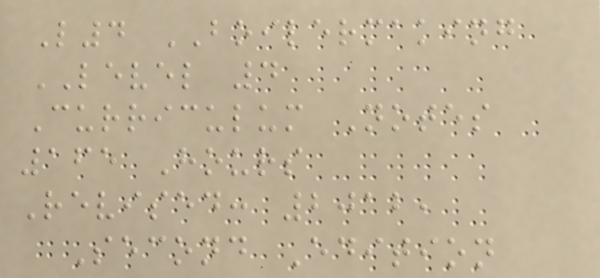L4 BOILERMAKING
LEVEL 4
Curriculum Notes
165 Hours
Revised: 2012,
Second Edition
